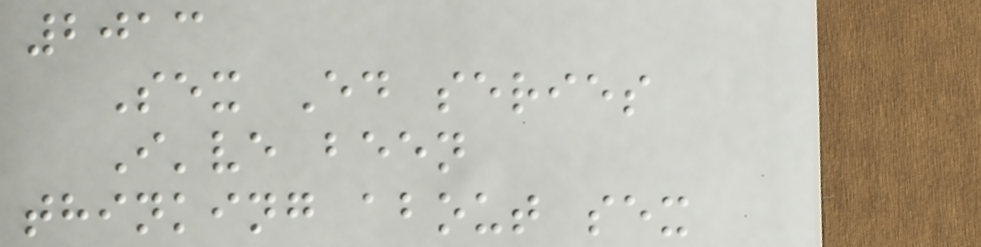2013
Sex Ed series
I've been
thinking about sex
